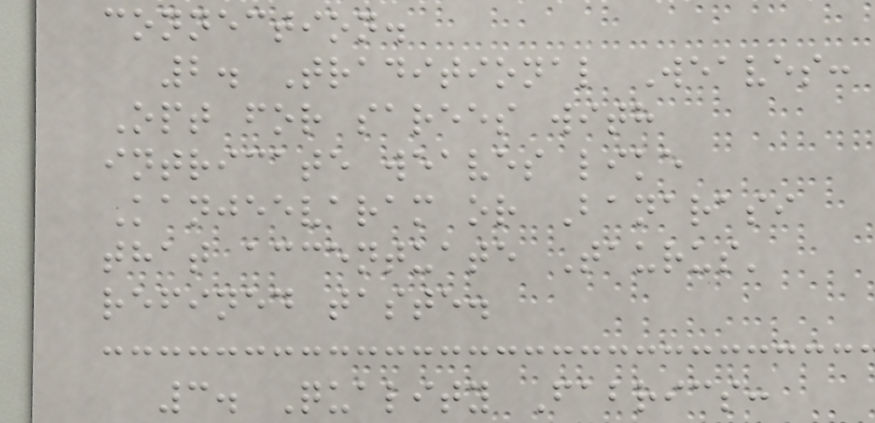connection.
2. Traditional Weaves:
Opt for sarees with
intricate weaves like
Kanjeevaram or Banarasi
that accentuate Taurus'
refined taste.
3. Quality Fabrics:
